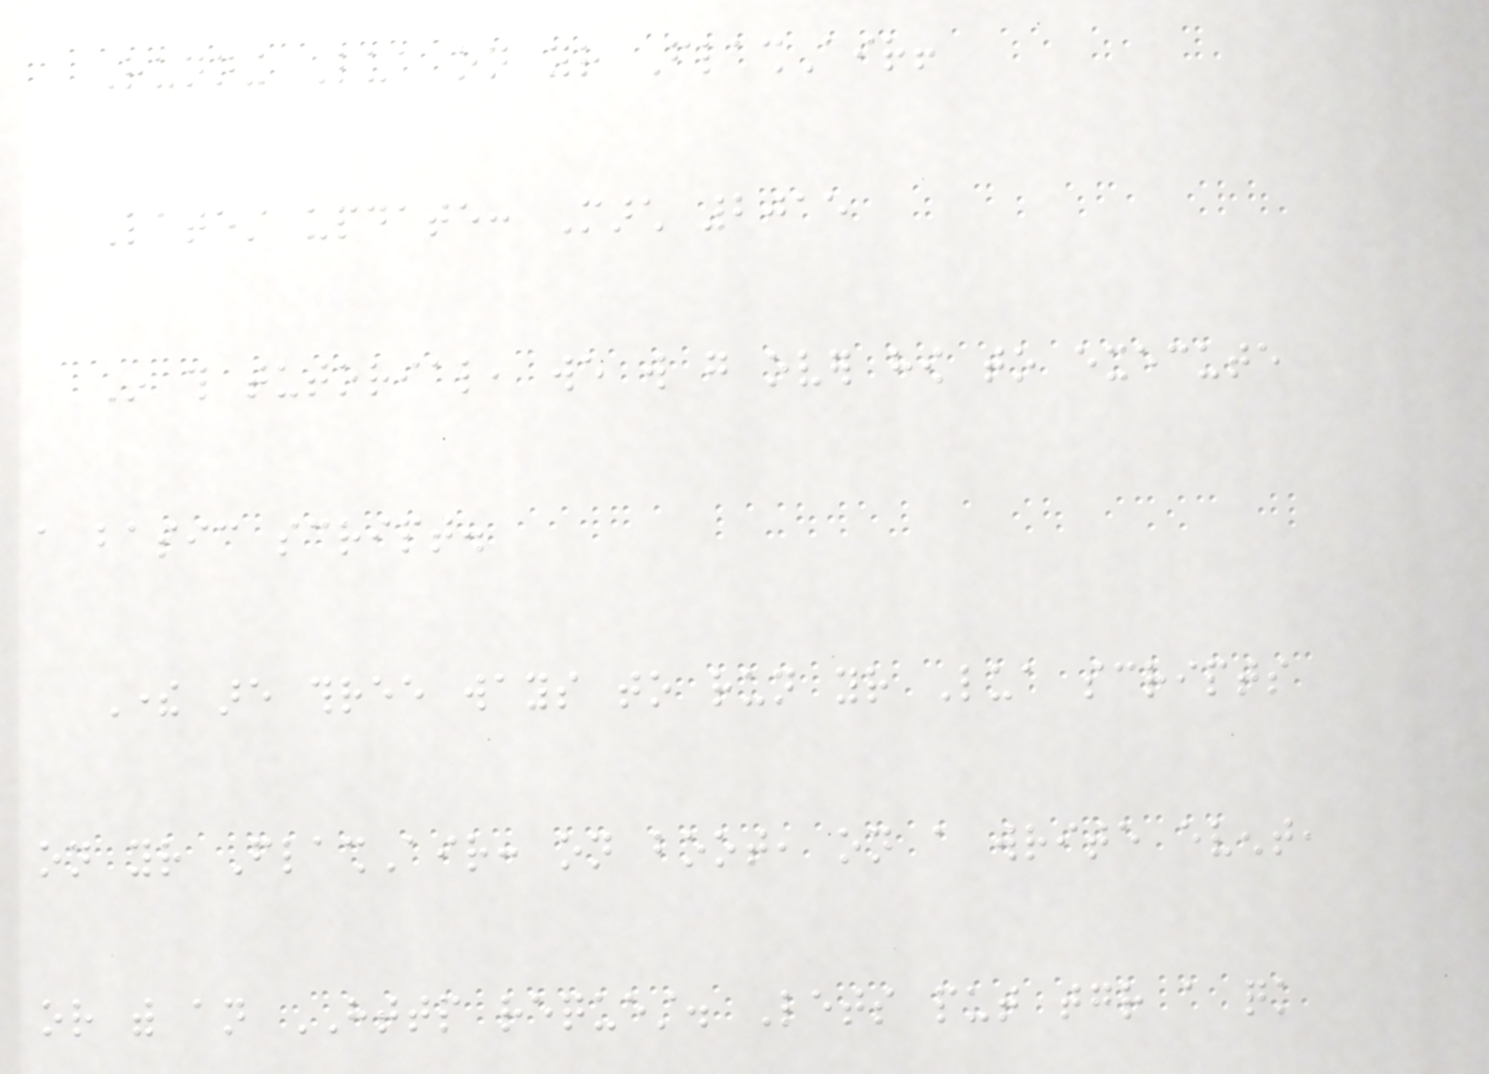Running Lua on your FlashAir!
Latest update: March 2015
In this tutorial, we will go over how to execute
a basic script.
There are three ways to run your Lua scripts
on your FlashAir: on boot, on a write event,
or with an HTTP request. Lets put together a quick
